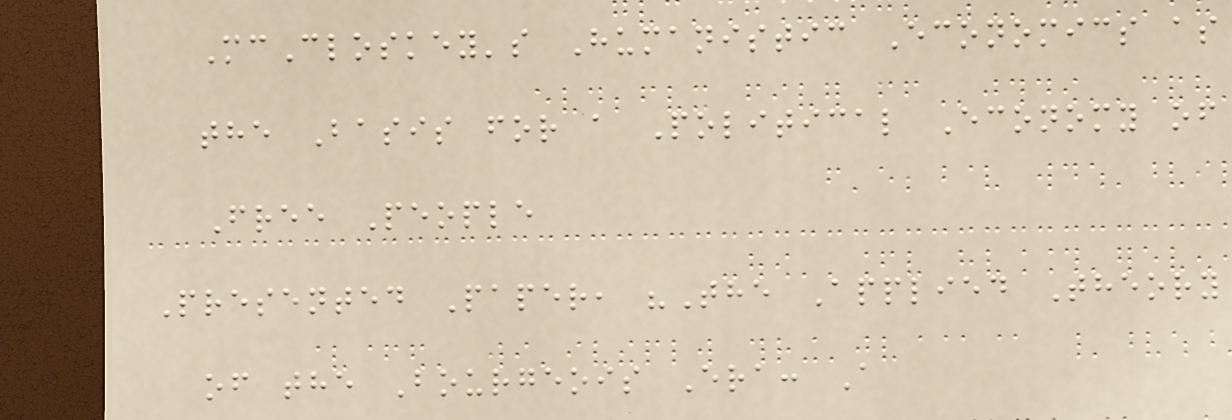McCloskey's Humanistic Economics as
the Basis for a Political Economy of
Free People
Presented Paper, "The Applied Theory
of the Bourgeois Era: A
